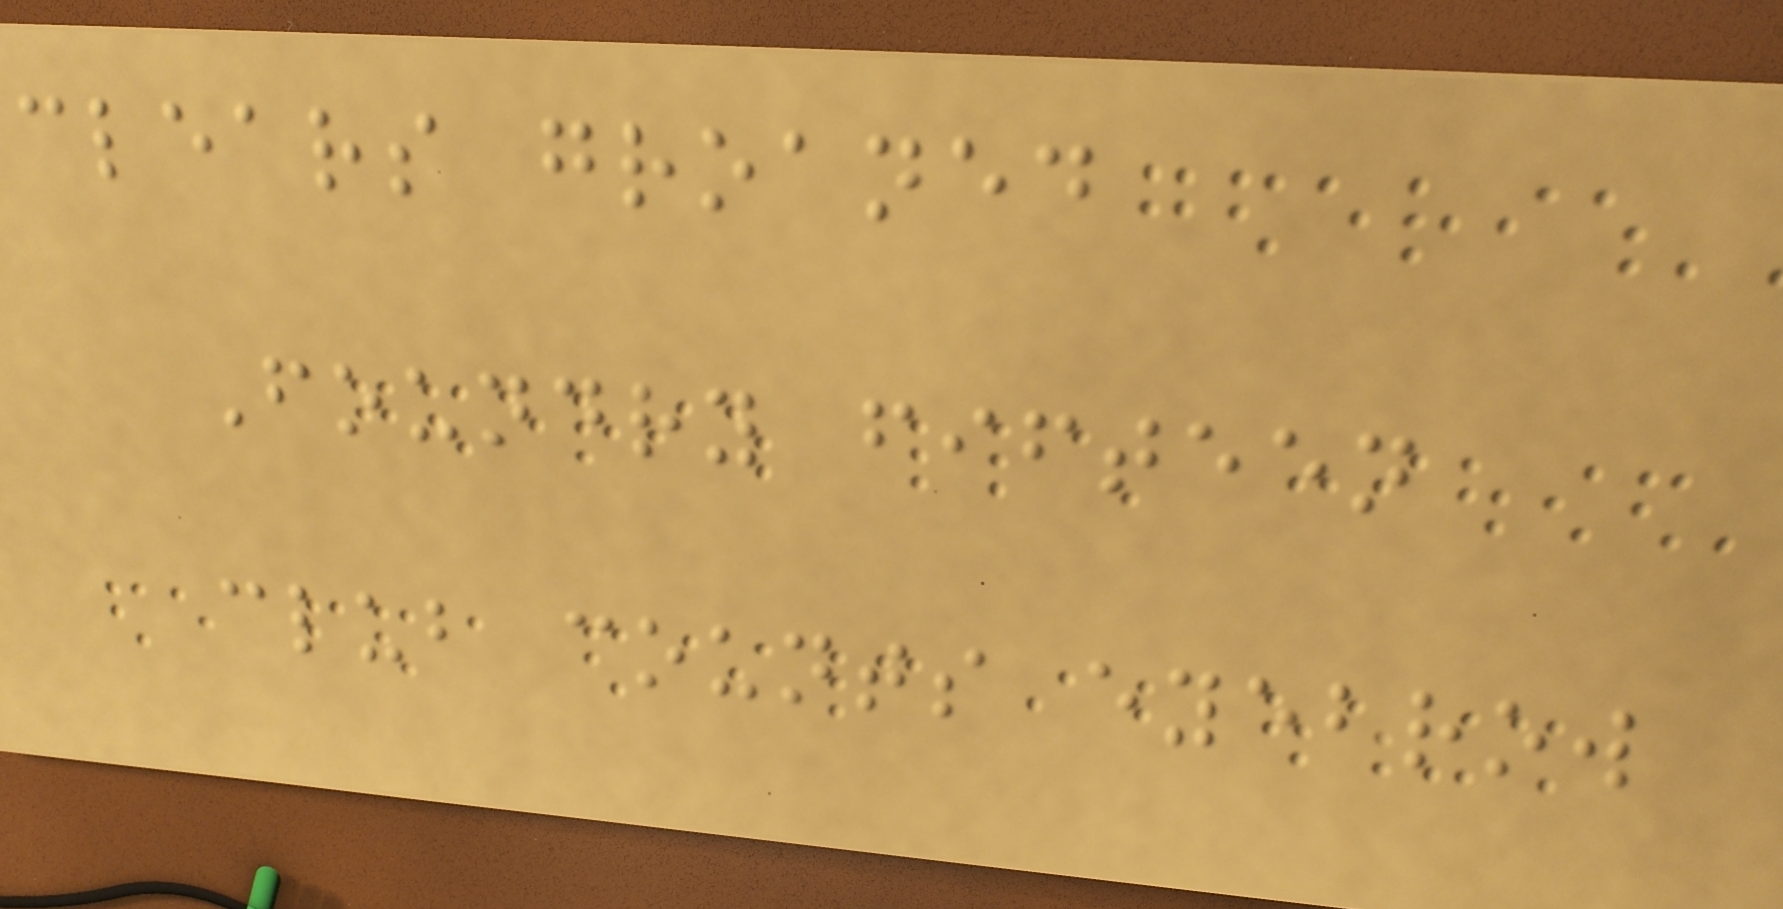clears groaned
Foundry fifteen
club counts eyebrow
